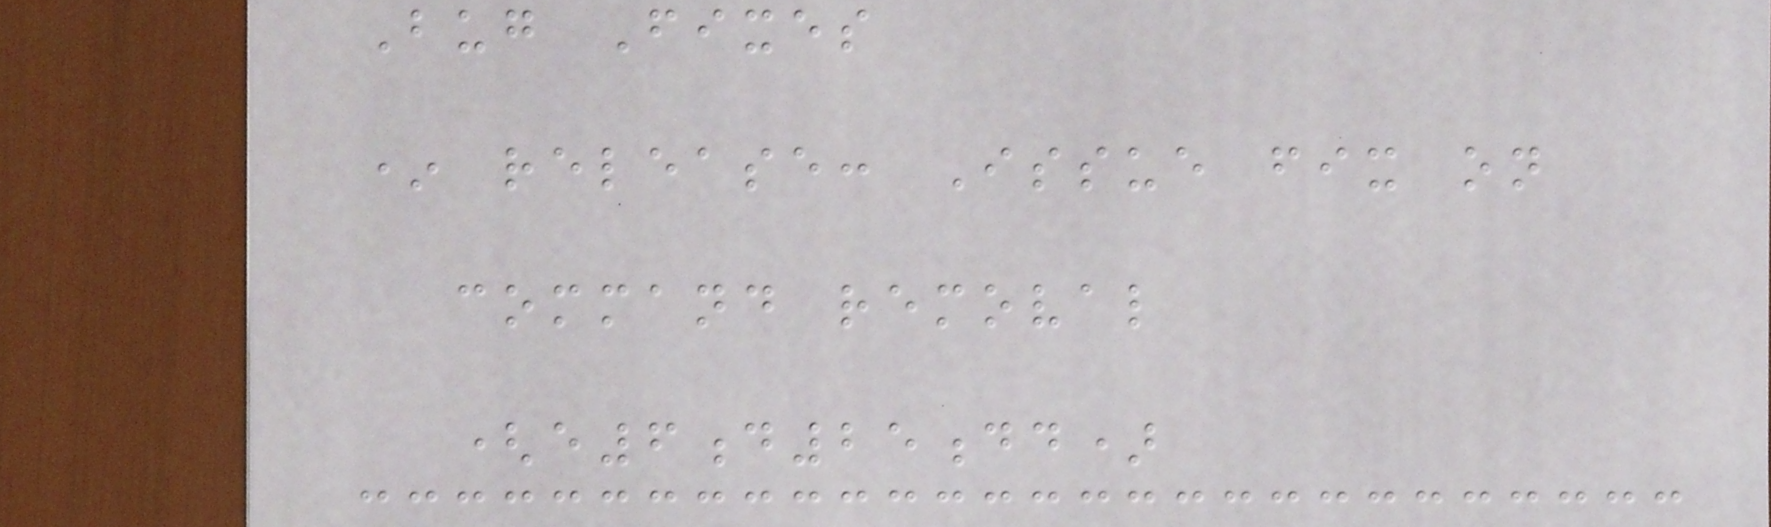Bug Fixes
* release: Issue fix on
command removal
(e6d25dd)
